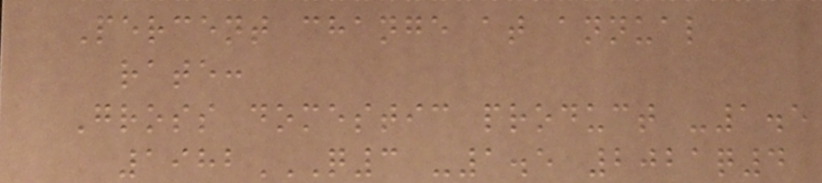Percent change at annual
rate:
Gross domestic product -1.5
1982Q3 -1.5 2021Q4
